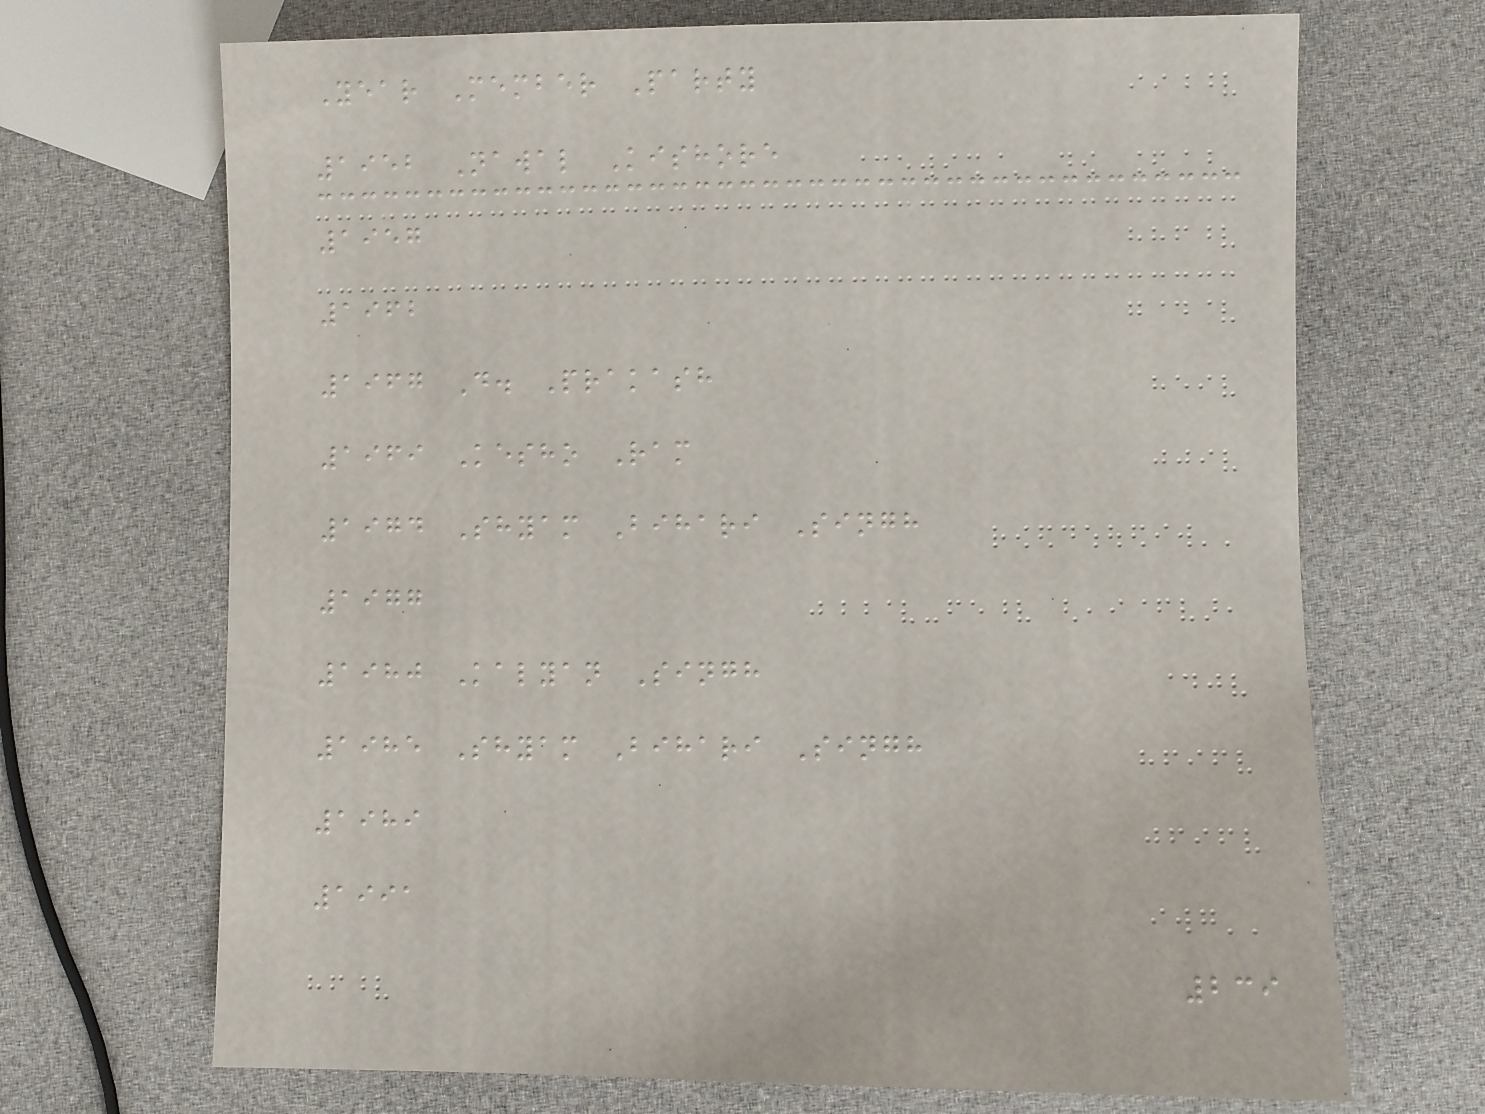Year Member Party
1952 Nawal Kishore
1957
1962
1967 D. Prakash
1969 Kesho Ram
1974 Shyam Bihari Singh
1977
1980 Kalyan Singh
1985 Shyam Bihari Singh
1989
1991
239
